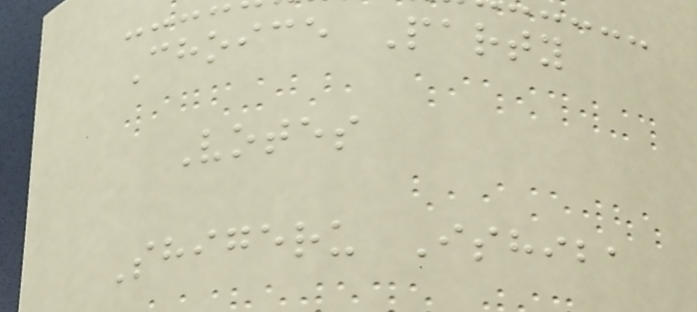Choice Party
Votes
Shigeru Ishiba
